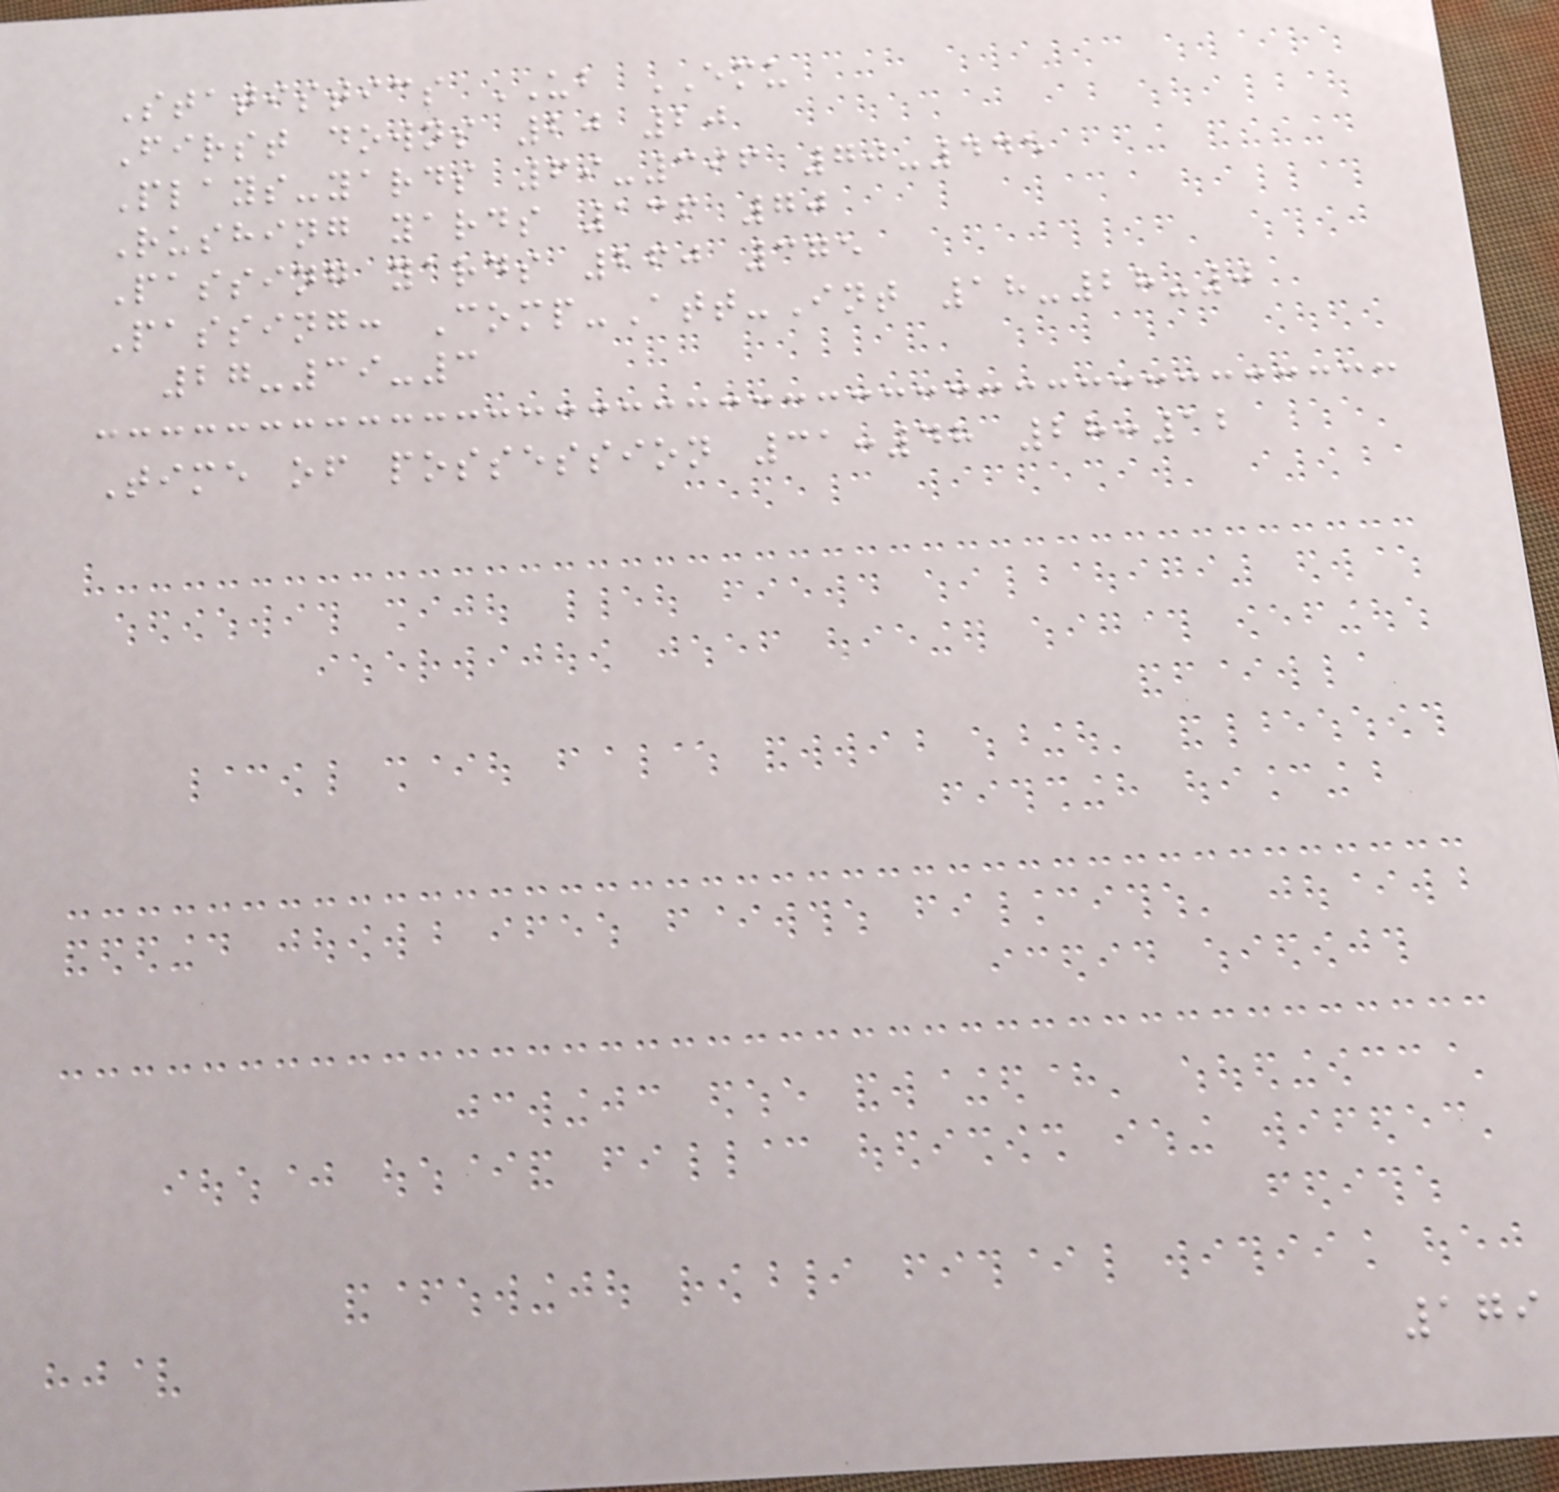Statistics UB EMU
First downs 20 20
Plays-yards 69-396 70-445
Rushing yards 136 70
Passing yards 260 375
Passing: Comp-Att-Int 18-28-0
27-39-3
Time of possession 31:48 28:12
179
